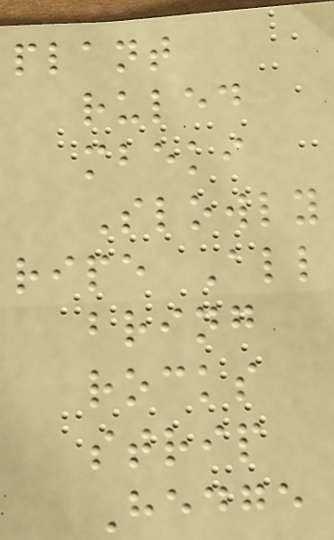plant
ruled
mbeki
Slowly
ripe All
bring
rocks
strip
Hedge
